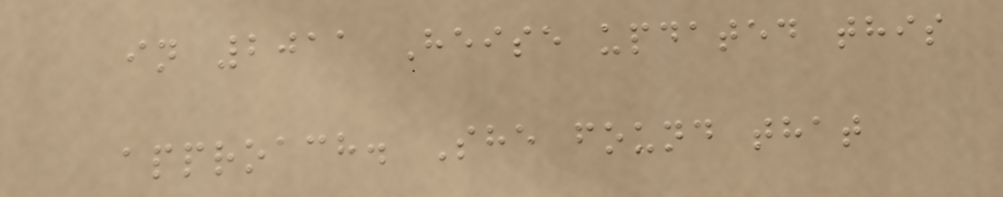in 2011 Heise updated this
approach. She found that
